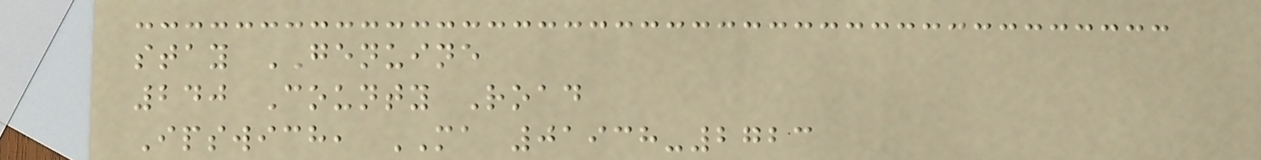stay GENUINE
240 County Road
Ipswich, MA 01938-2723
